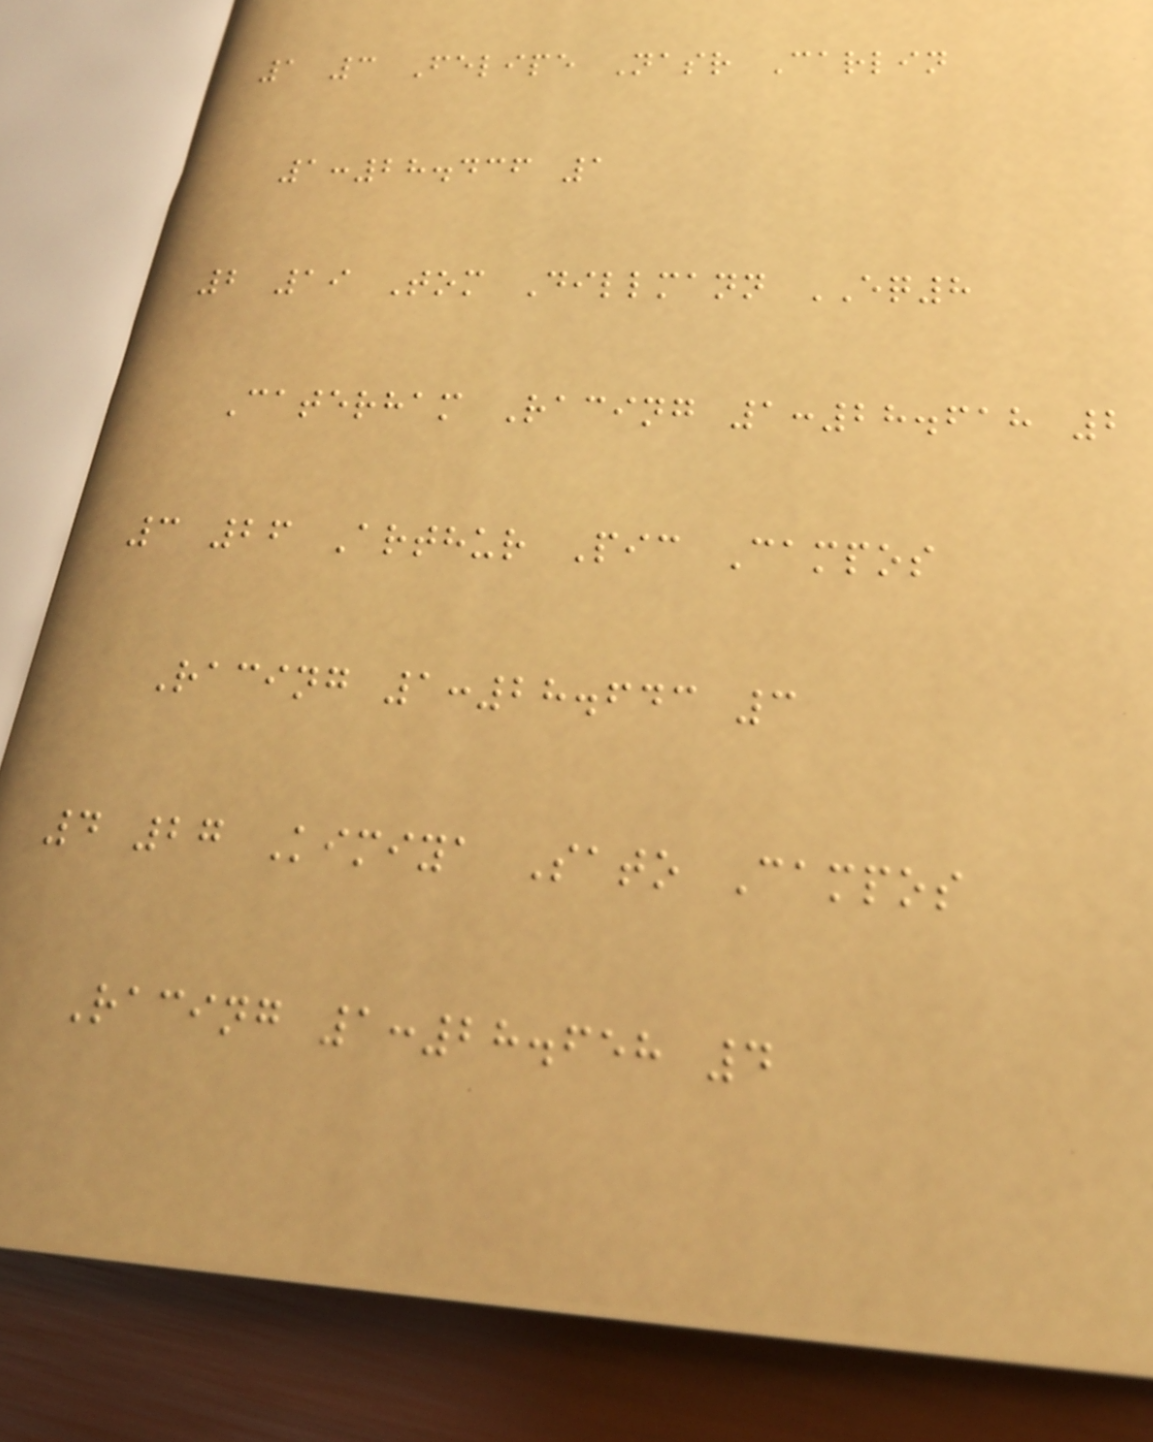1 3 Felipe Nasr Carlin
1:28.436 1
2 19 Tom Dillmann EQ8
Caterham Racing 1:28.618 2
3 26 Arthur Pic Campos
Racing 1:28.643 3
4 27 Kimiya Sato Campos
Racing 1:28.658 4
